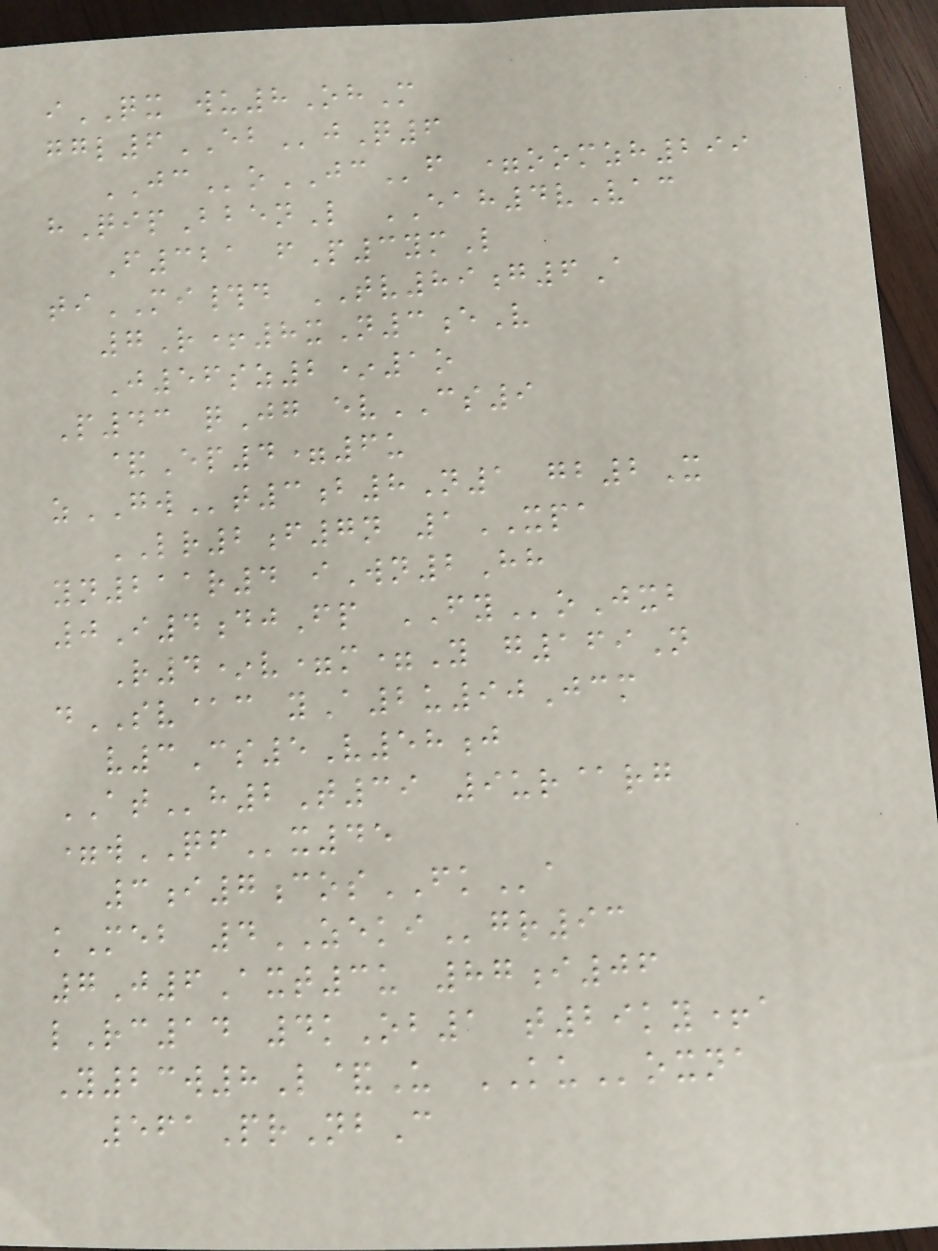iQX wu8OhM
ggl6EBjQ6
JCoJCf =oomzh299
hQipBbenL EAH4vVac
F321 fP3ymL
tiMI#d TV89g6A
7R+8xN3eV
J56sz2*1o
P43 qJg evCS9
&Ep4=6u
zGWt3b8N1 gb2X
LR2f7n 1XPA
yn211r4 iWn2Hh
0I4djFp FYoJxb
R4*v=m=Y g169N
dSV@c yA2u90Jcm
v3Cs5V58j
ATh2T39 9ur@rg
=wQFx45
3i7cosFKa
kMeb 4ZEKIgr93
7J6Axt3u 87i06
lRc14 4kOb1 t29ky+a
Y23w8L&U KUoxna
561PrNbC
